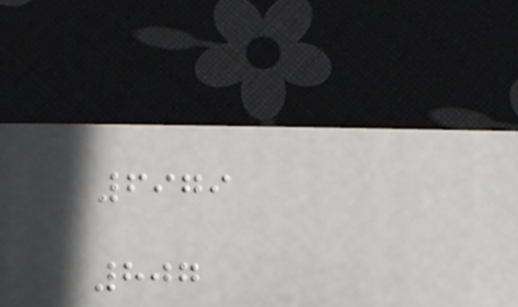6979
807
